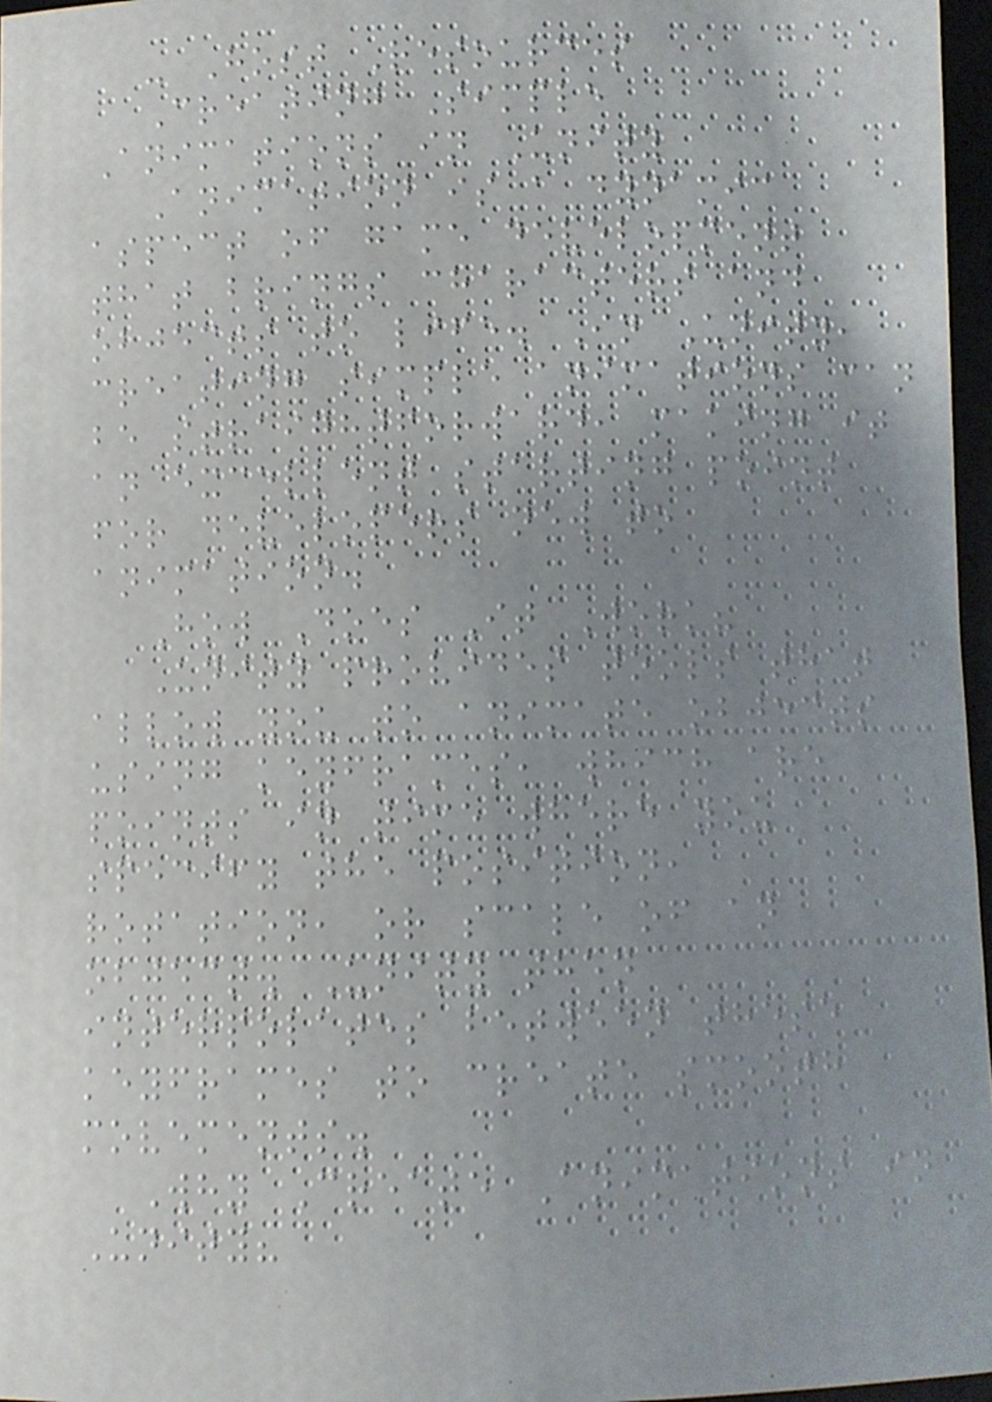- Host Resources
Creating Simple
Animations in Unity
Animation is a dynamic
aspect of game development
that brings characters and
objects to life. In Unity,
creating simple animations can
be straightforward, making it
an excellent starting point
for developers new to
animation.
How Does It Work?
Unity provides tools that
allow you to animate objects
using keyframes, which are
points in time where you
specify the position,
rotation, or scale of an
object. Unity then
interpolates between these
keyframes to create smooth
movements.
Why Create Animations in
Unity?
